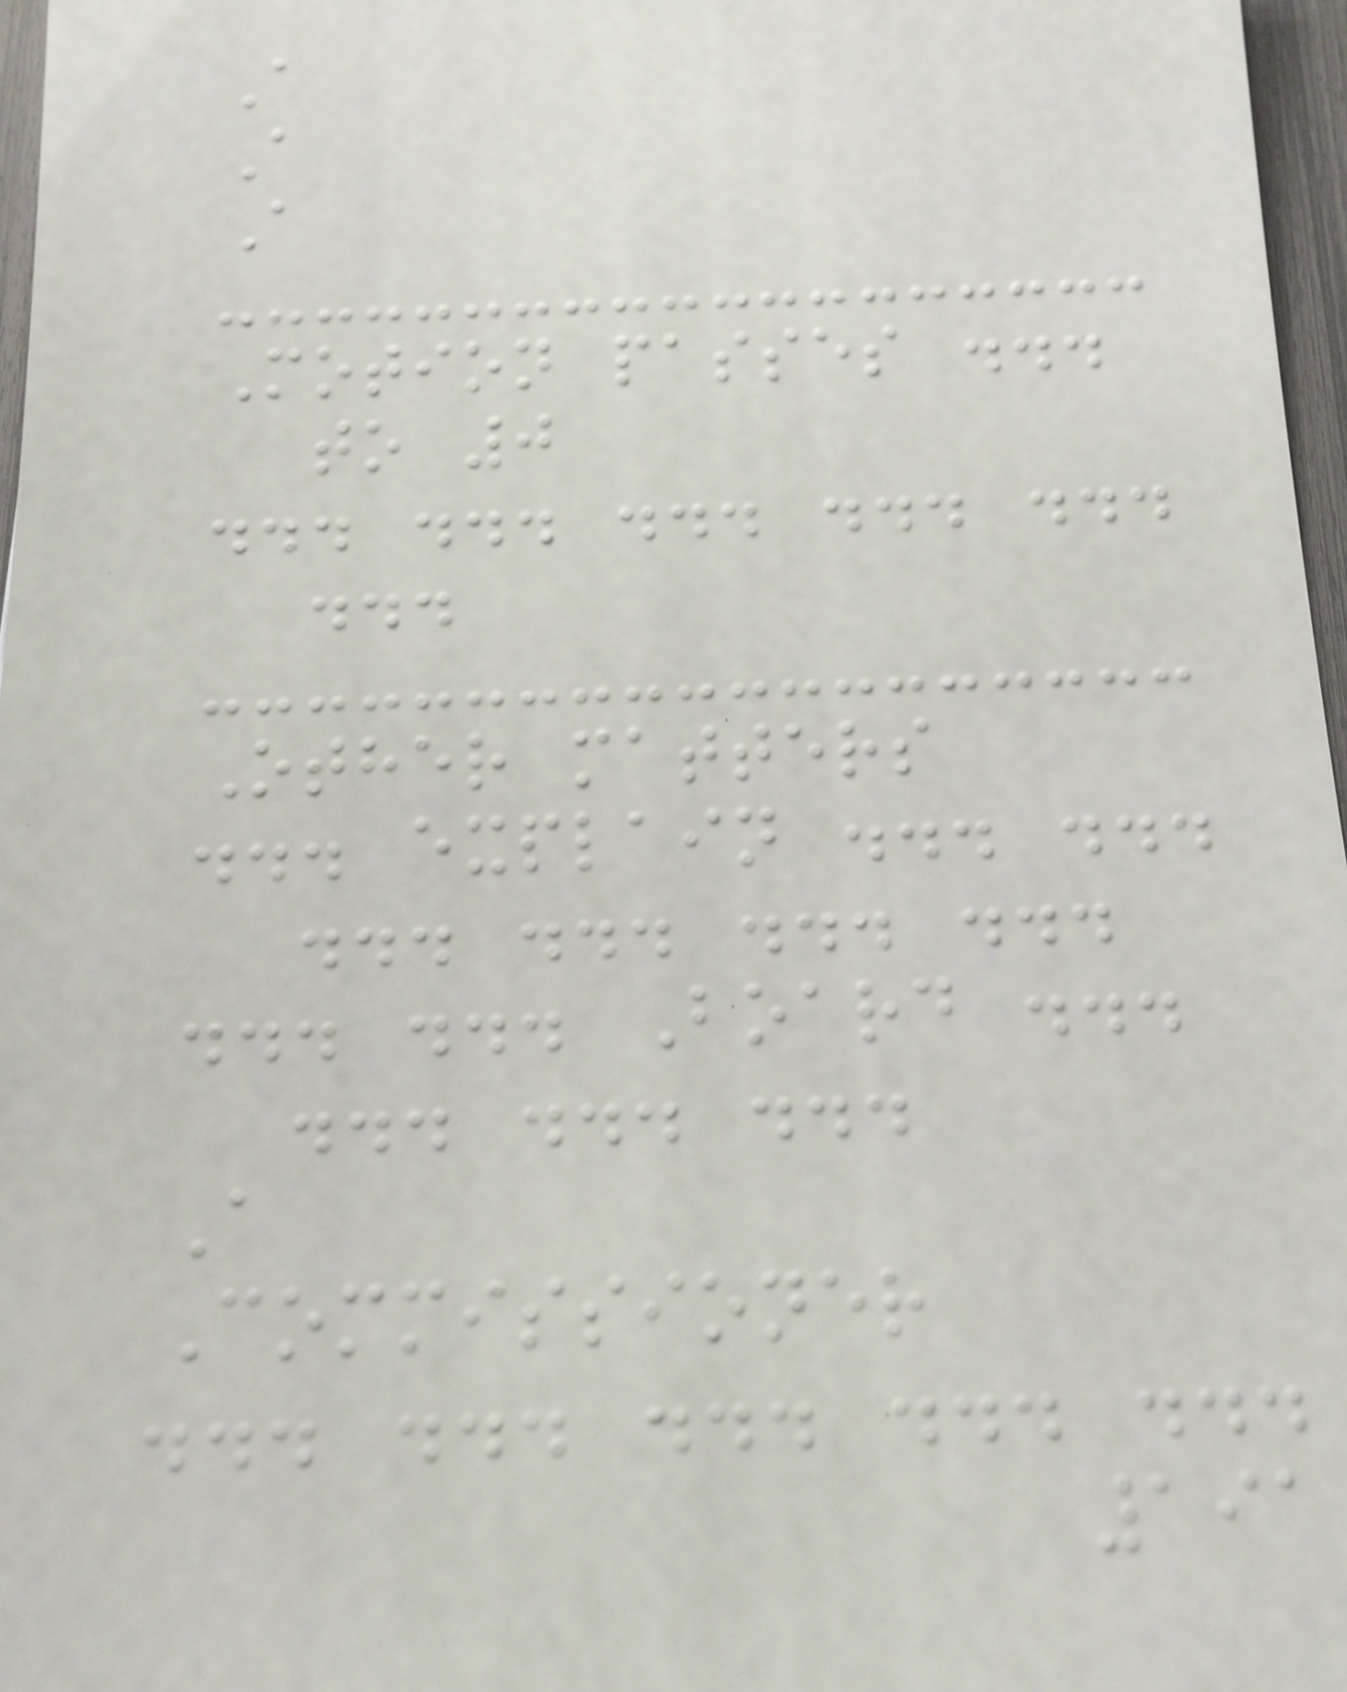A
A
A
Motion passes ...
to 0
... ... ... ... ...
...
Other matters
... explain ... ...
... ... ... ...
... ... Board ...
... ... ...
A
Commissioner
... ... ... ... ...
191
